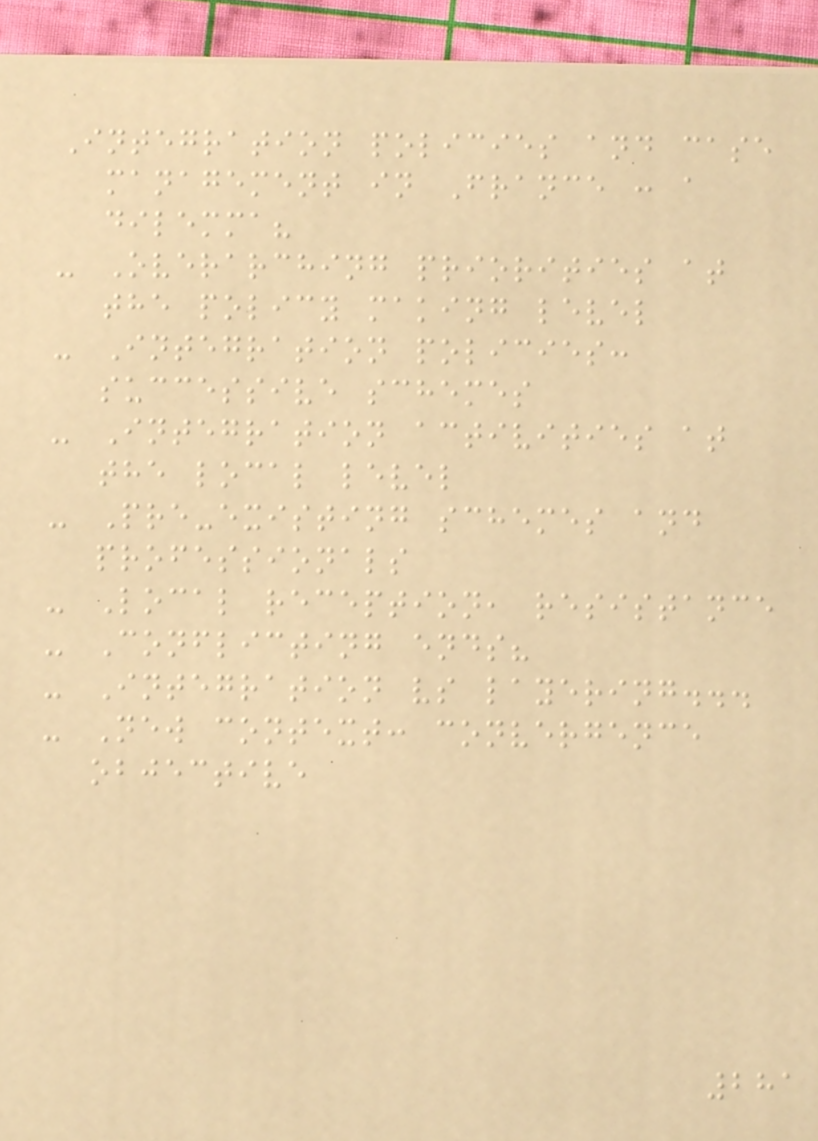Integration policies and case
management in France : a
dilemma?
- Overarching priorities at
the policy making level
- Integration policies:
successive schemes
- Integration activities at
the local level
- Pre-existing schemes and
professionals
- Local reception, resistance
- Conflicting ends?
- Integration vs layering...
- New context: convergence
objective
281
